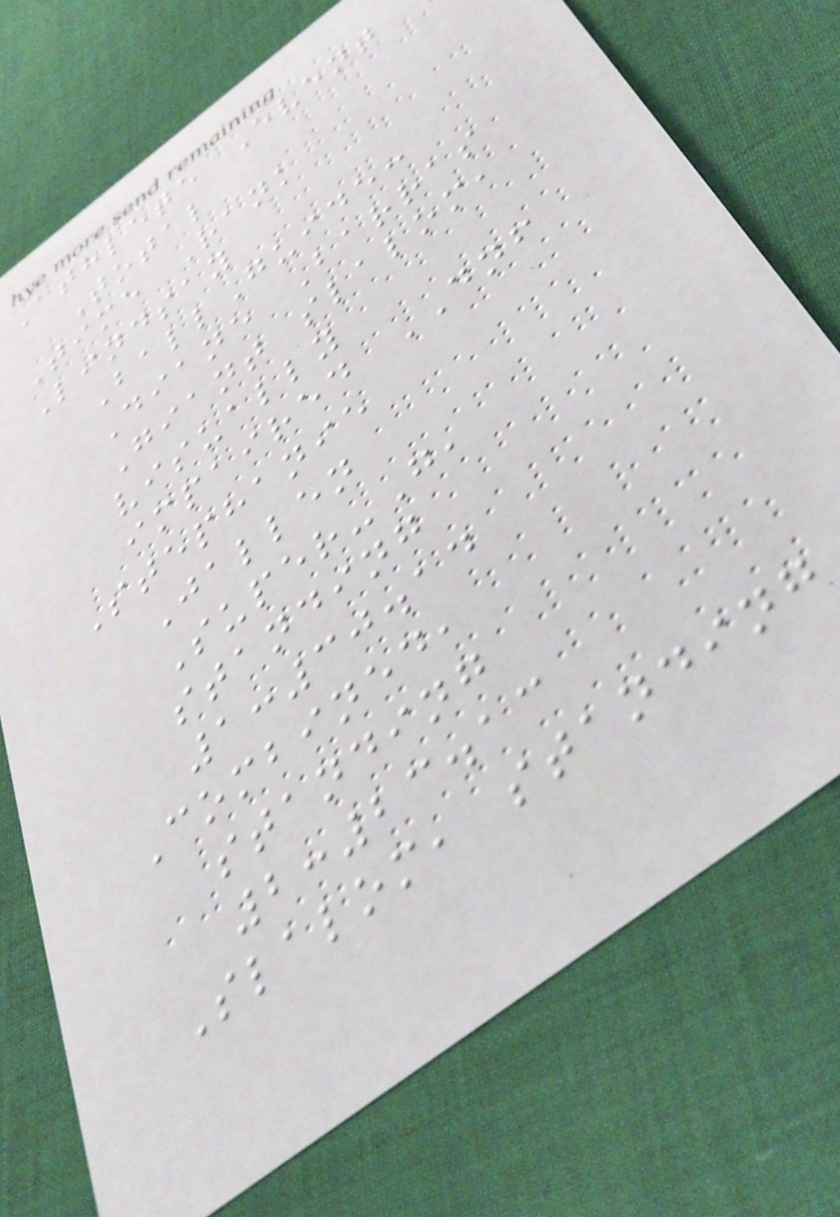Athlete Event
Total
Time Rank
Lindsay
BallGuide:
Diane Barras
Giant slalom,
visually
impaired DNF
Stephanie
Jallen
Super-G,
standing
1:30.14
Combined,
standing
2:23.13
Slalom, standing
